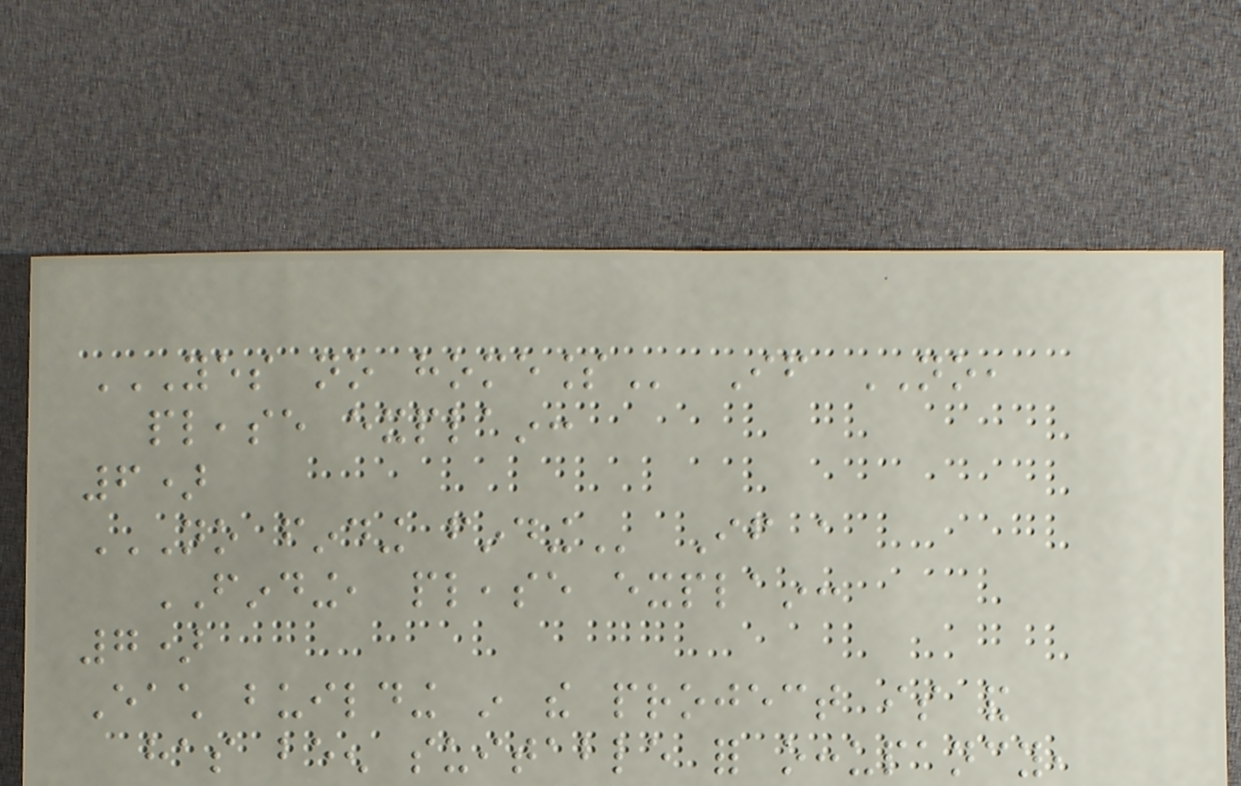YES NO HOMELESS If NO,
please explain:
6)
NO FINDING FINDING If a
FINDING, please explain:
7)
Each building in the project is and
has been suitable for occupancy,
